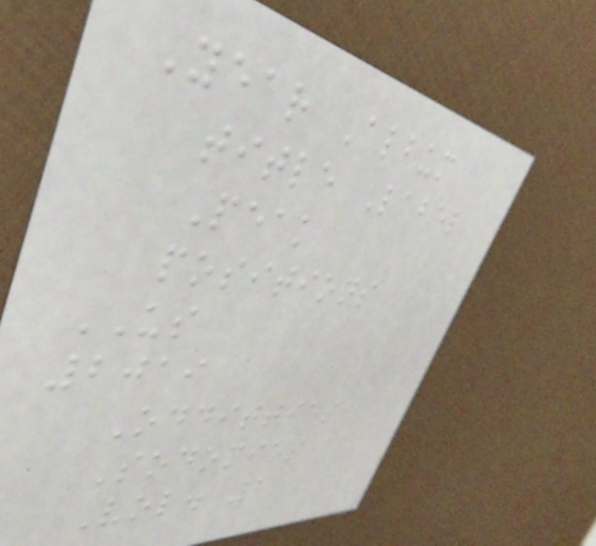Year Album
title Label
Peak
positions
US
2019
Odditties
Sodomies
Vol. 2
